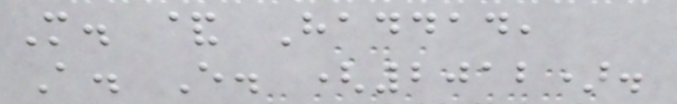M. & Haddad,
A. E. (2012).
